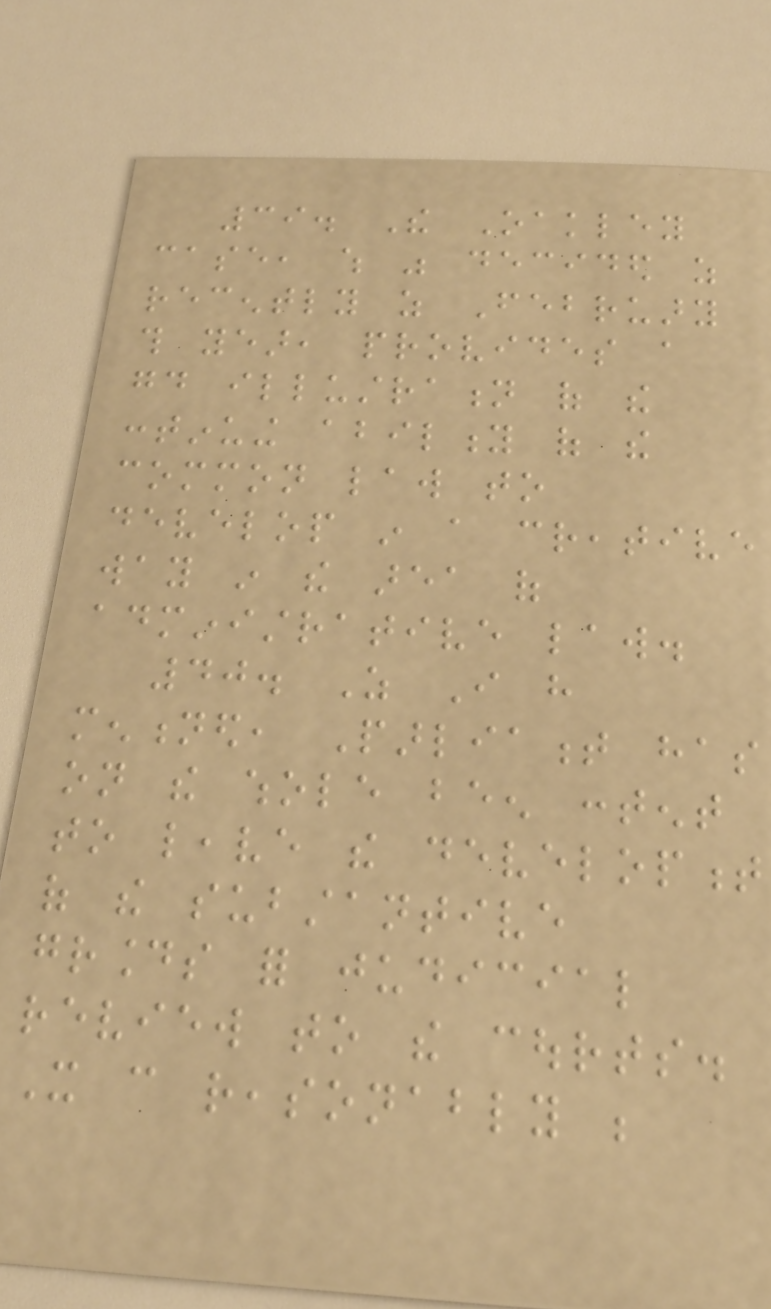39. The Oakley
case, which was decided as
recently as February
this year, provides a
good illustration of the
continuing ability of the
common law to
develop in a creative
way in the area of
administrative law.
40. As I have
mentioned, Parliament has
on the whole been content
to leave the development
of the substantive
grounds for judicial
review to the courts.
It can reasonably be
